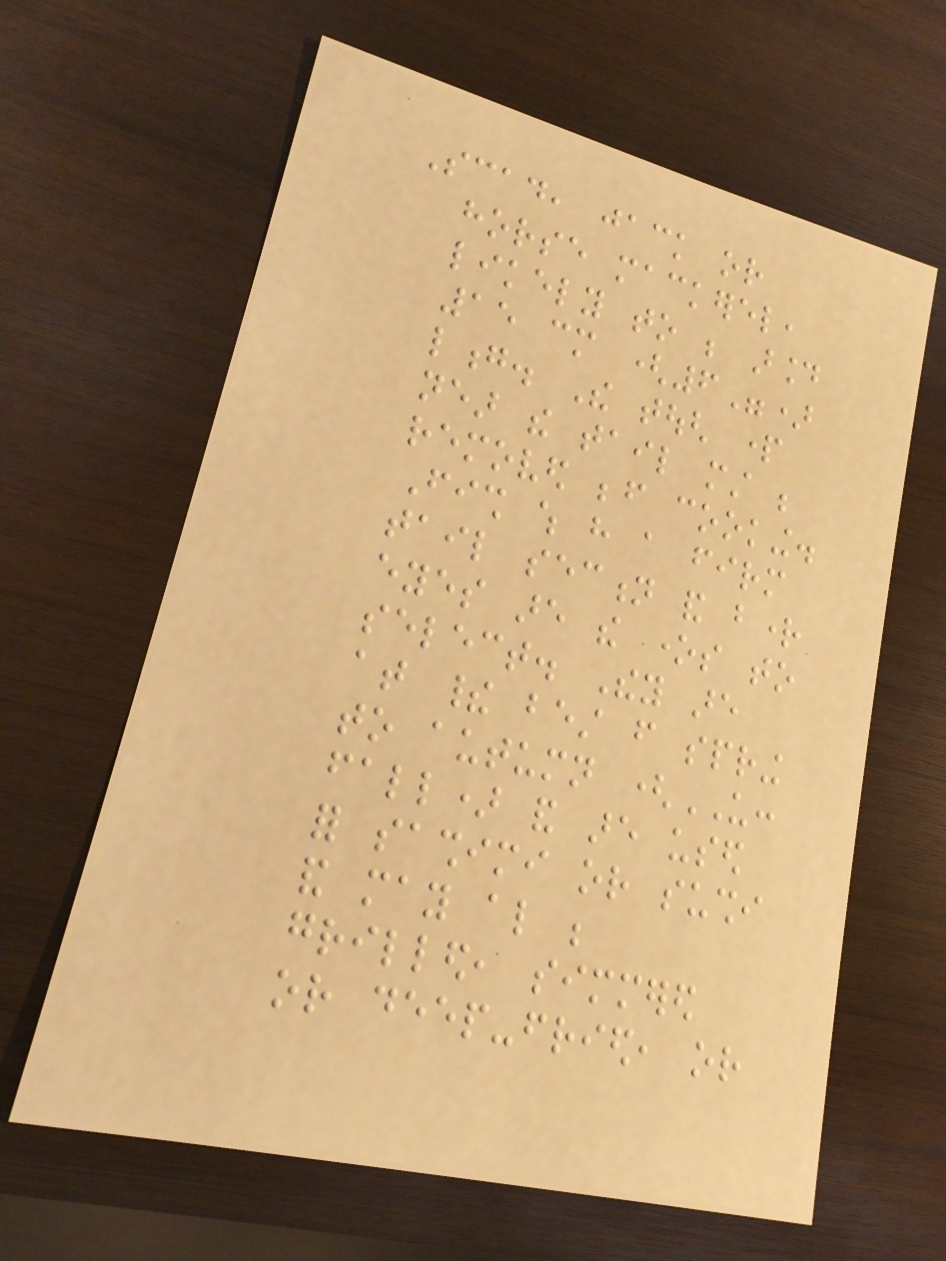Scad, jack or
horse mackerel,
likely to be around
15 cm (6")
long. The tough part
near the tail must be
removed before cooking.
Fish which have a firm
tail section and bright
eyes are the ones to
select. They are
at their best from spring
to autumn (US:
fall) and are used
for sashimi or sushi
and may also be
grilled, simmered
or deep-fried, or
